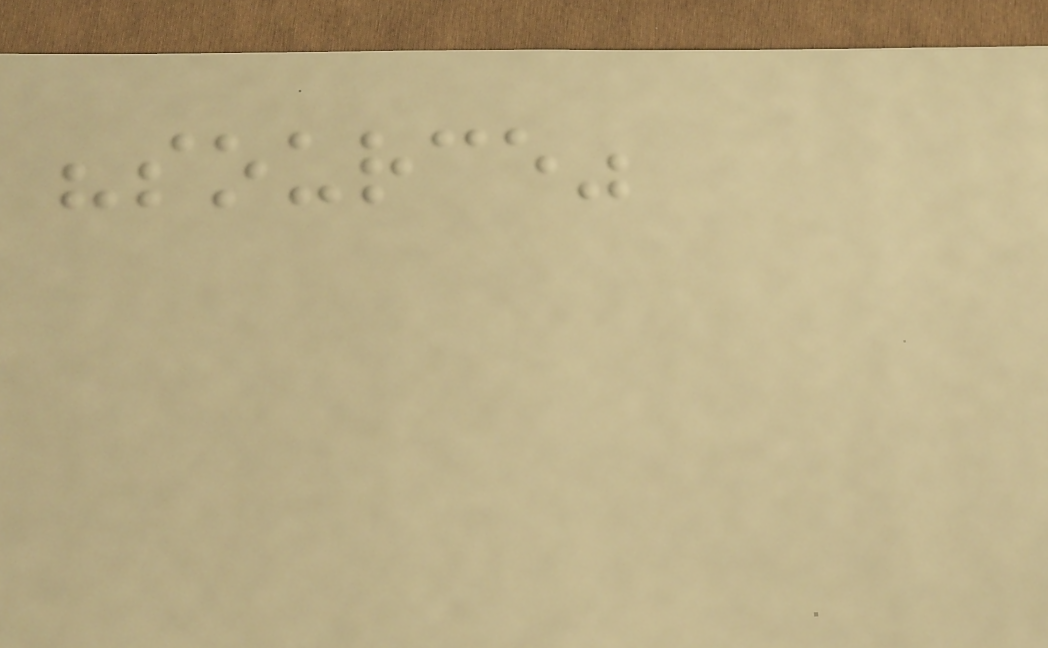"source"
